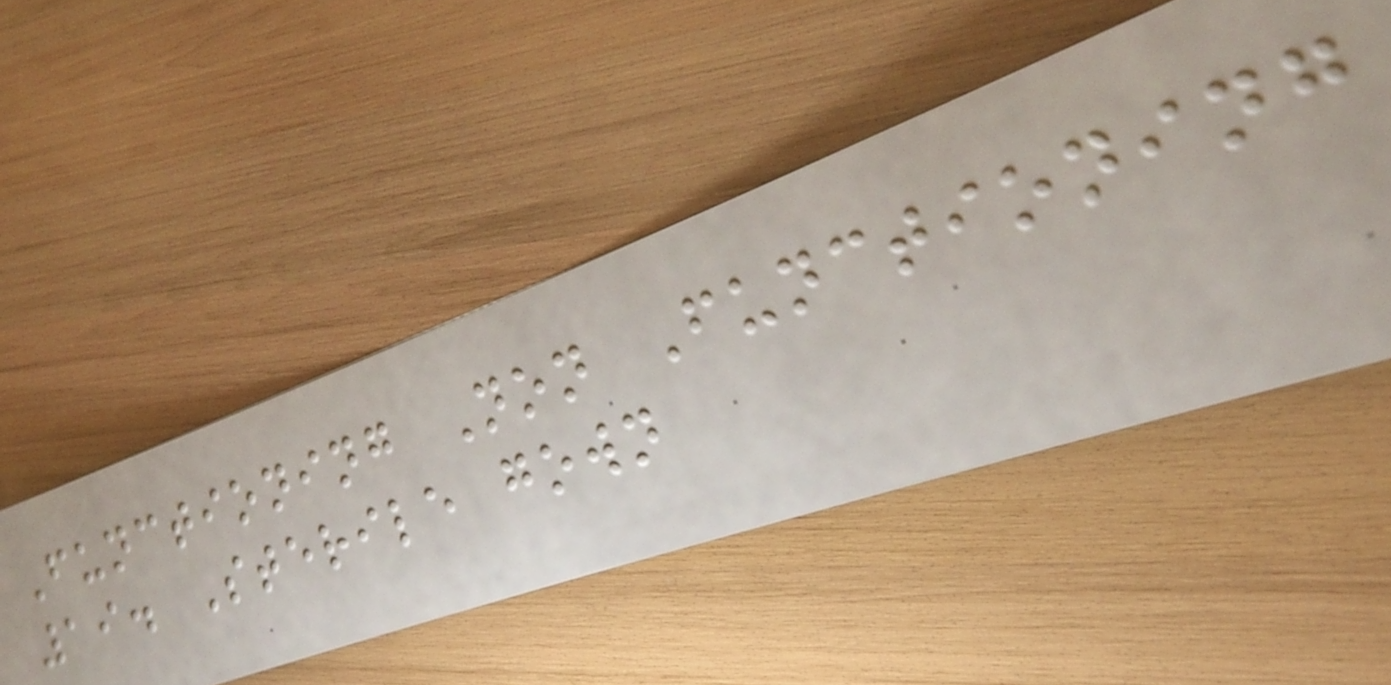Functioning Non Functioning
19. Sterile gown
